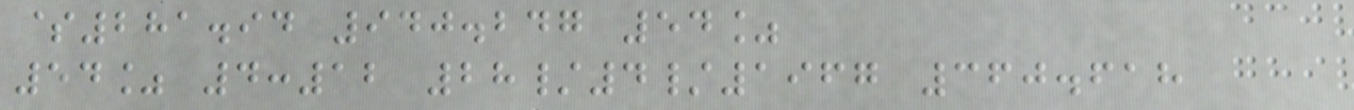$281.94 940.247 54%
54% 4:12 28/4/1967 360.618
